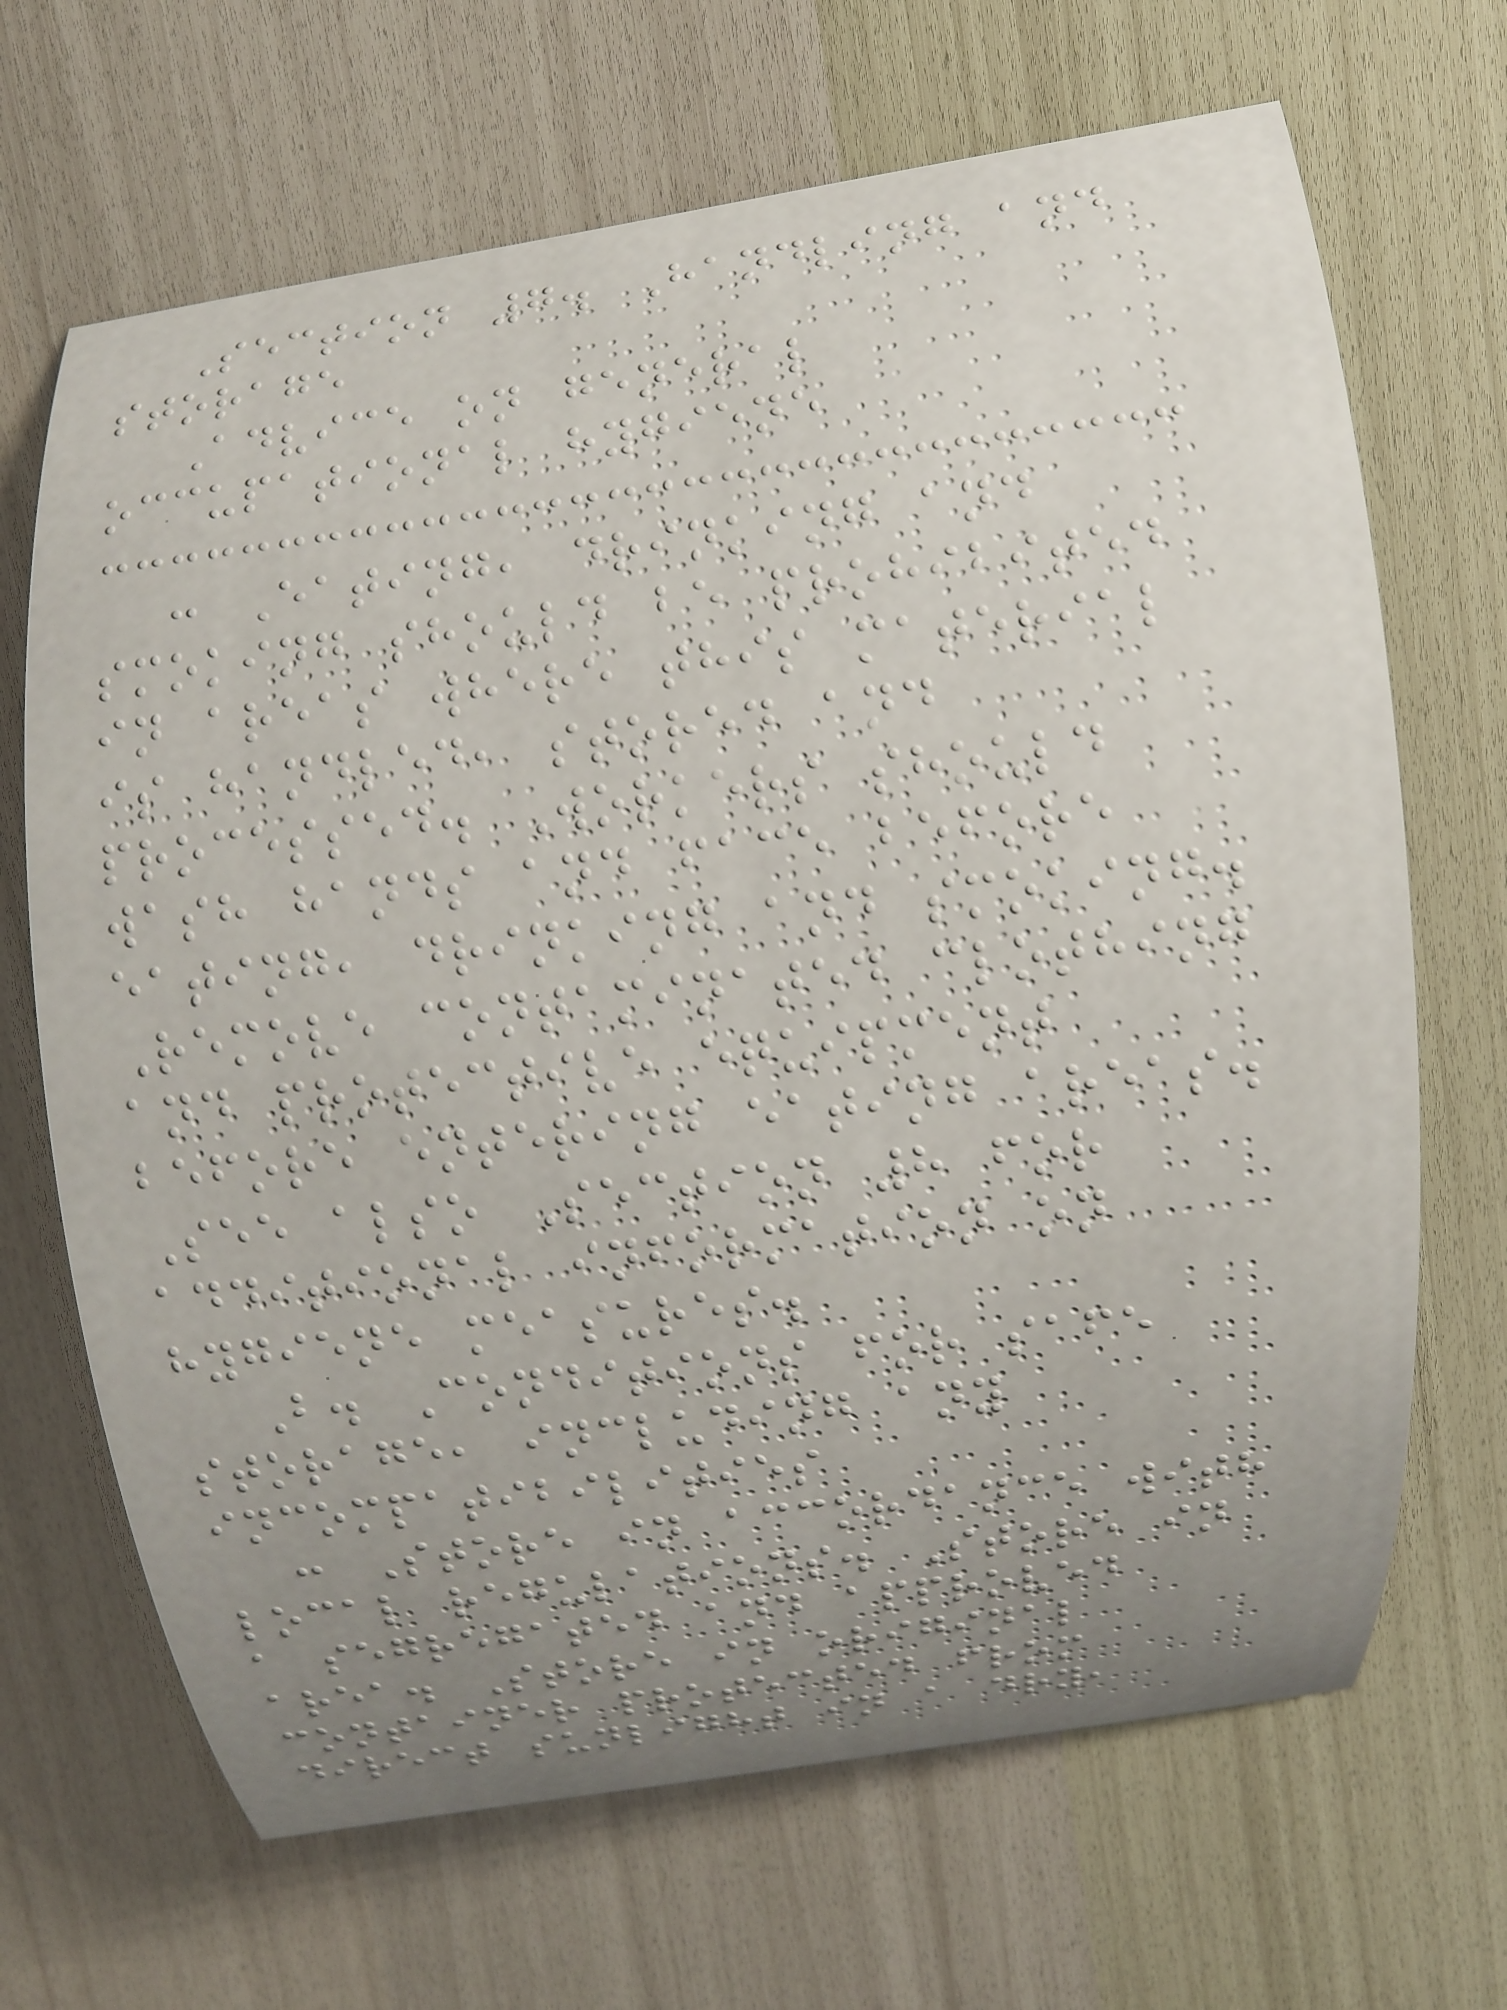Section 7. Handling and
storage
Advice on general
occupational hygiene
: Eating, drinking and
smoking should be prohibited
in areas where this material
is handled, stored and
processed. Workers should
wash hands and face before
eating, drinking and smoking.
Remove contaminated clothing
and protective equipment
before entering eating areas.
See also Section 8 for
additional information on
hygiene measures.
B. Conditions for safe
storage, including any
incompatibilities
: Store in accordance with
local regulations. Store in
a segregated and approved
area. Store in original
container protected from
direct sunlight in a dry,
